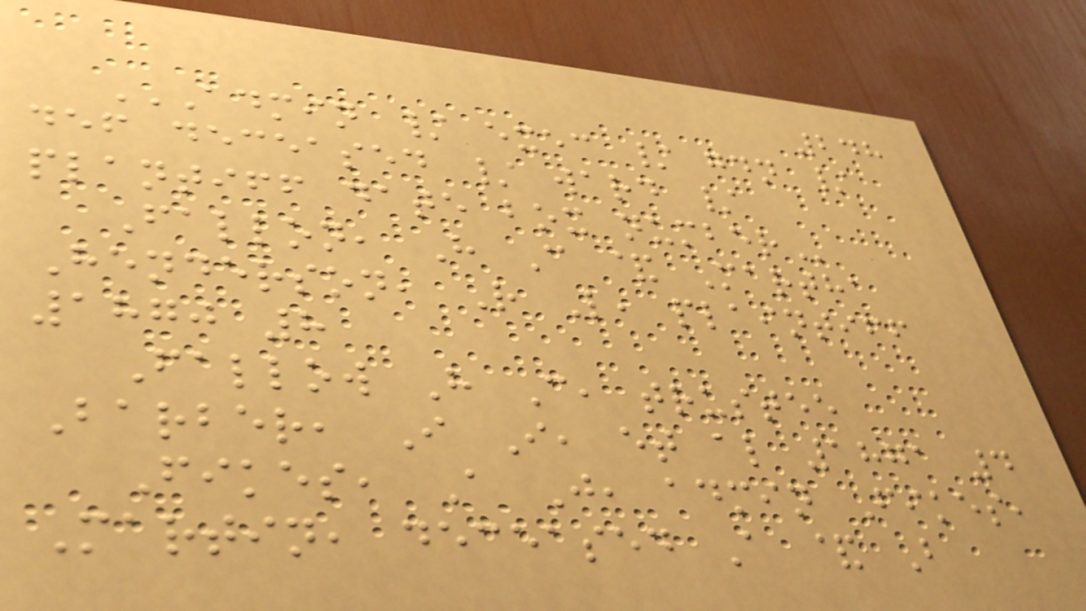248
ADMIN / EXEC / GDN /
DEF DECEASED / WARD /
PLANTIFF DATE BOX NUMBER
Fallon, H C & Martha
Henderson, R L, plaintiff
1870 8
Fallow H C, trustee
Barber, I I, et al 1871 4
Fikes, A J, admin Fikes,
Martin, deceased A & B
